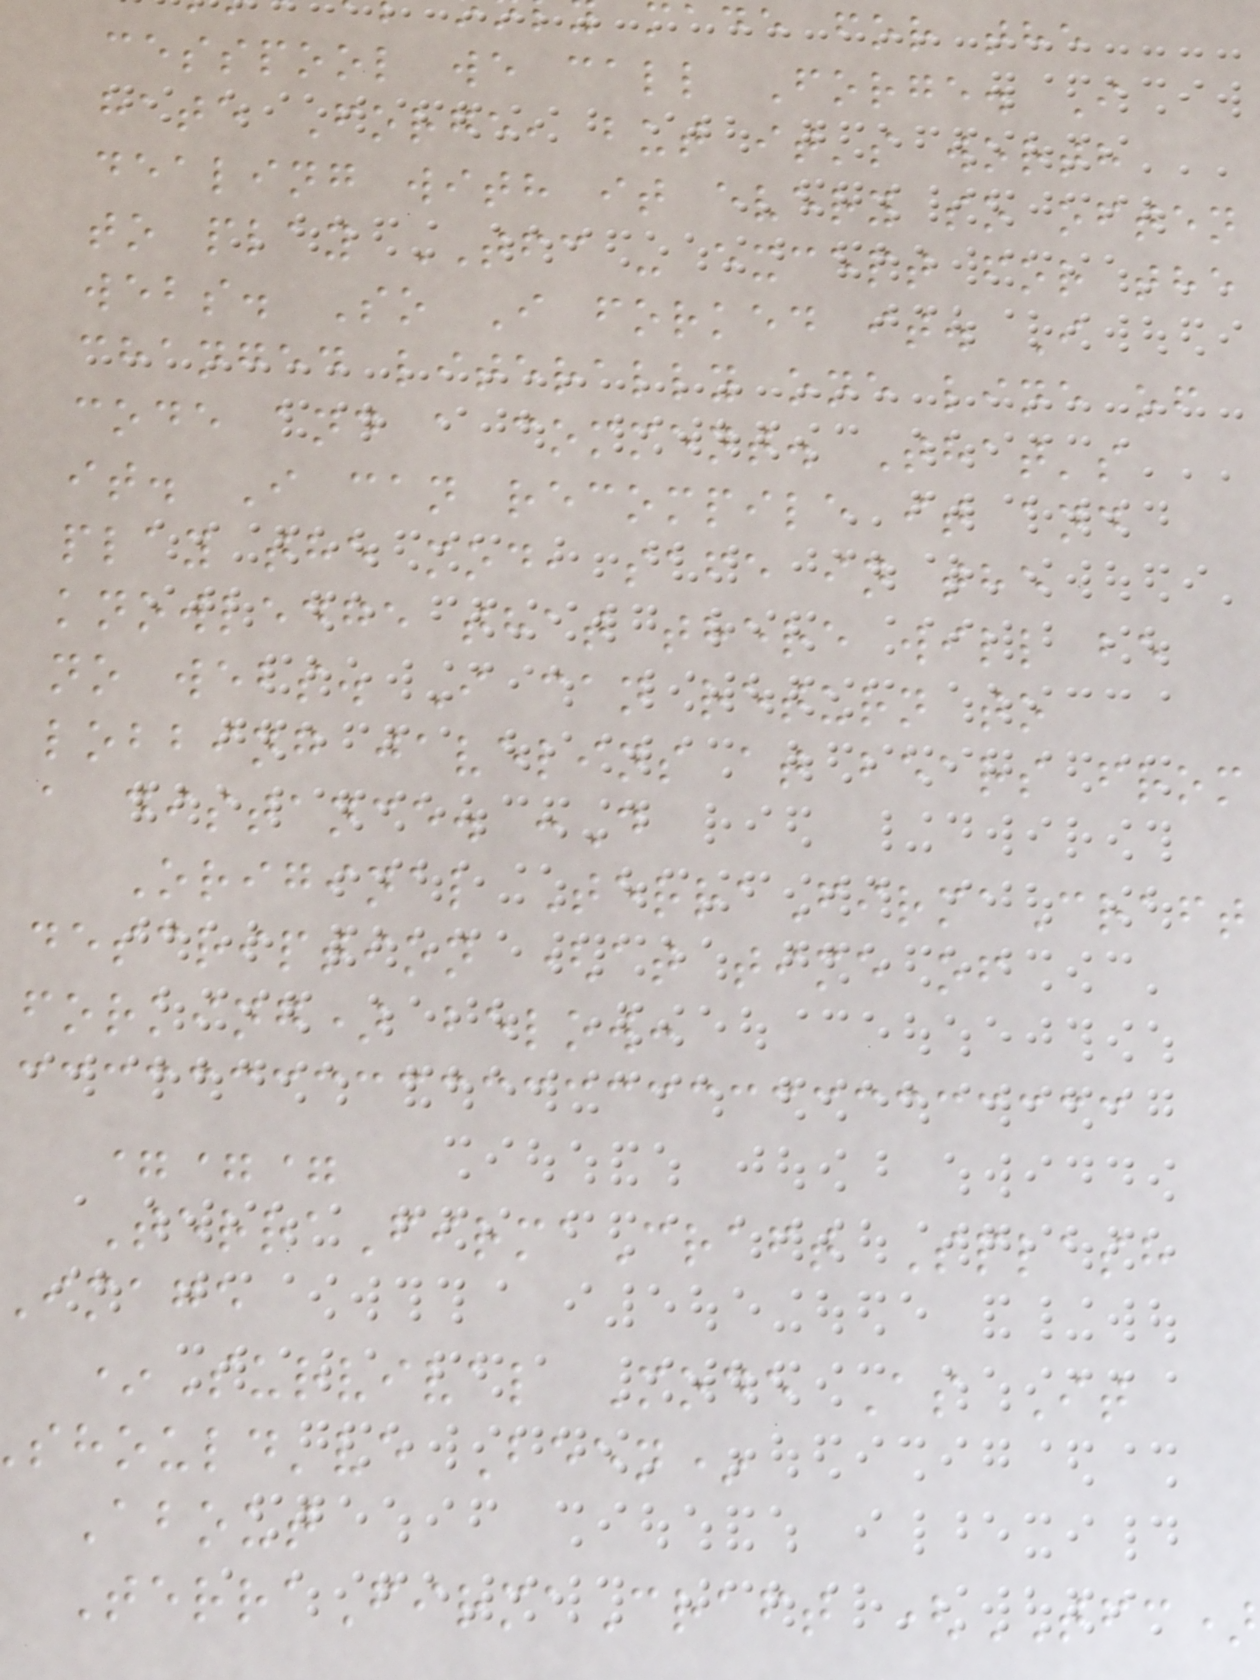ade for the
cesspool we call Forge. I
hate Forge, but it's worth
dealing with it every so often
to play TFC - except for the
webs. So I forked it. I
changed literally one line of
code and a comment. That's
it. I can recompile it and
play the mod, safe in the
knowledge that there will be
no webs. I can return to
lobbing javelins at bears from
a distance. :D
Original TerraFirmaCraft
description (at time of
forking) below:
===
TerraFirmaCraft Splash
image
*Survival Mode As It
should've Been*
About
TerraFirmaCraft (TFC)
